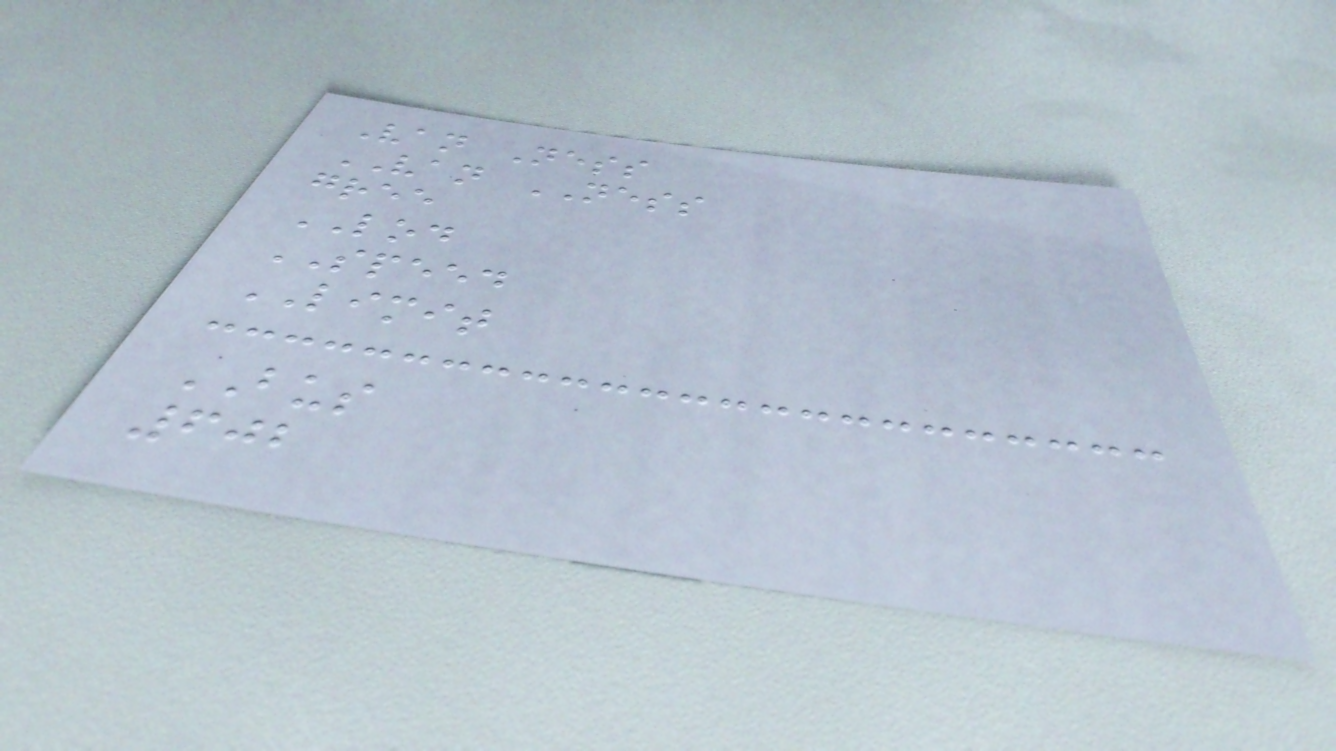Van Ness
VAN NESS
gree
LOD
SPEED
LIMIT
BUS
602
